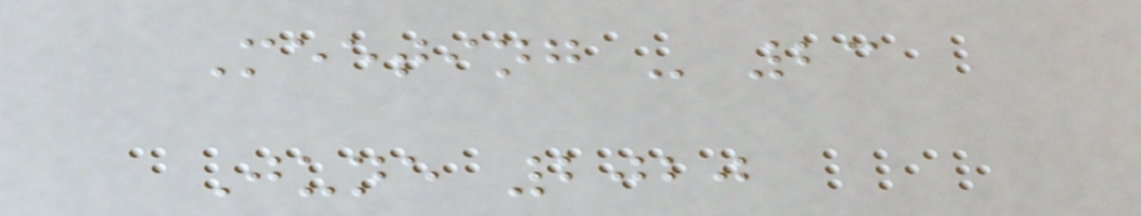Meeting - 23
June 2020
